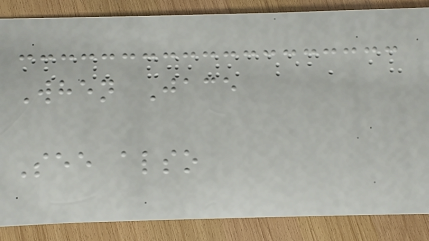When Jace
See also
